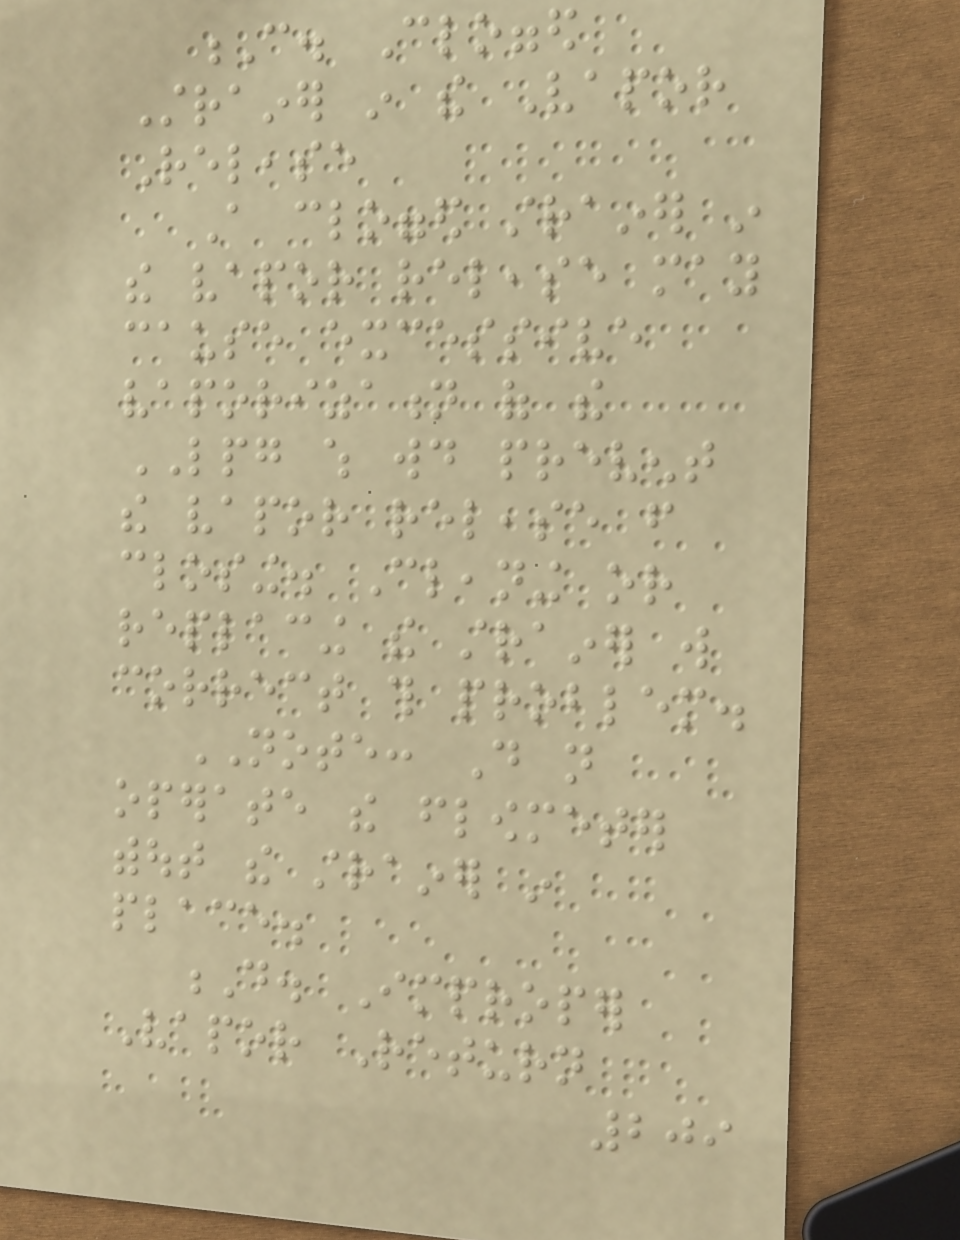C. Clogged
Strainer in the Vapor
Release
A clogged strainer in
the vapor release may
cause excessive
vaporization of the
LPG which would prevent
the vapor release from
closing. Cleaning or
replacing the strainer will
correct this problem.
NOTE: Do not
operate the flowmeter
without the strainer in
place.
D. Improper
Vapor Return
209
